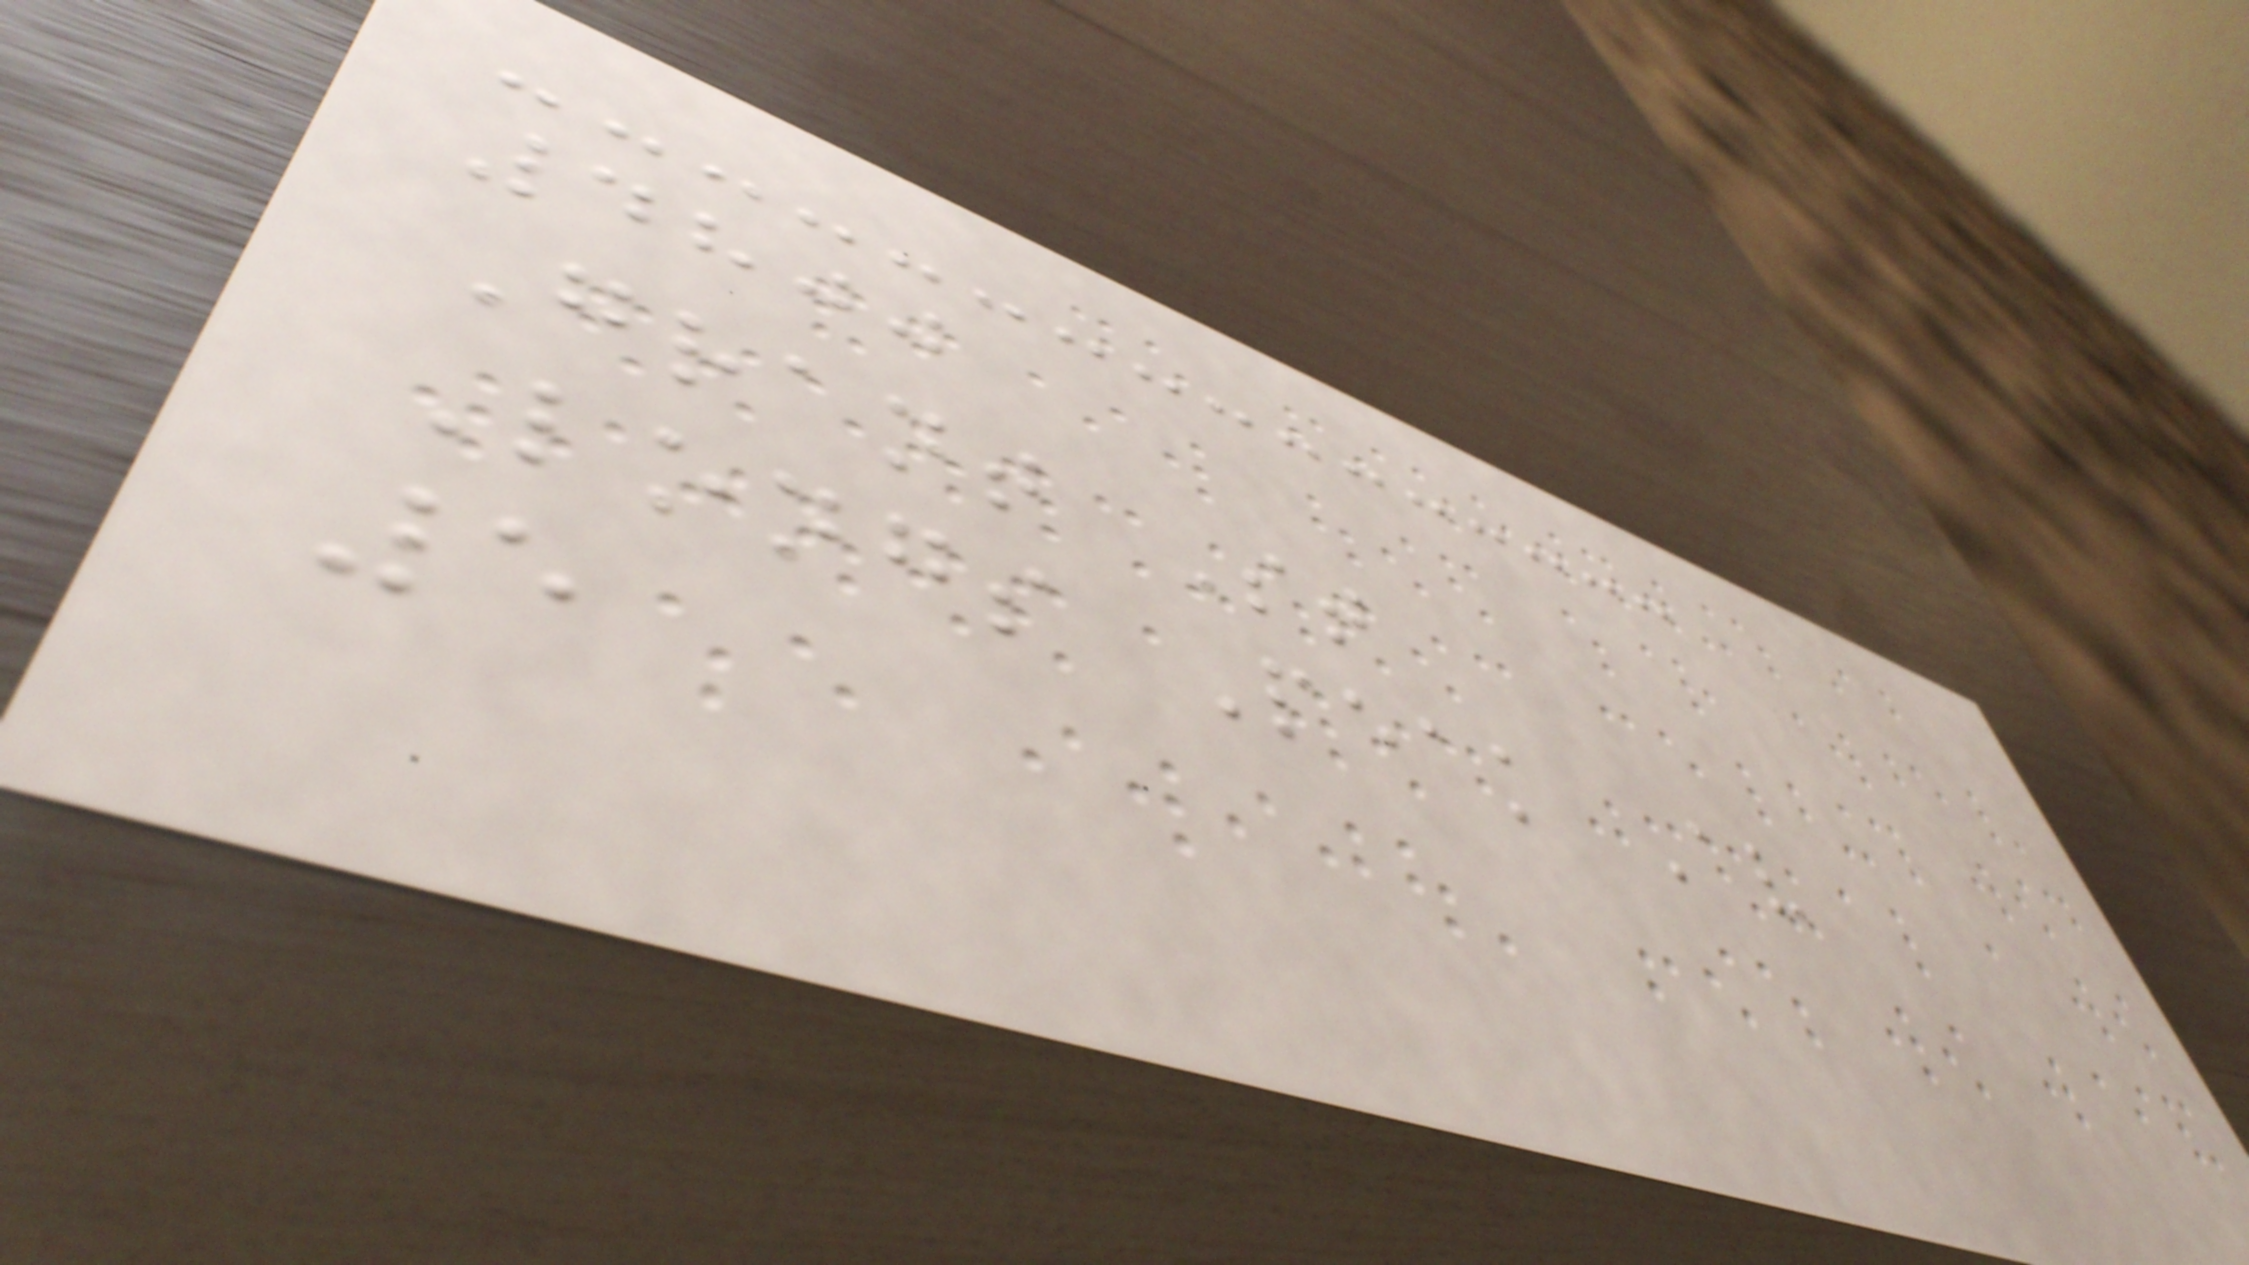4800
Grant St
Longs Peak Av
5
